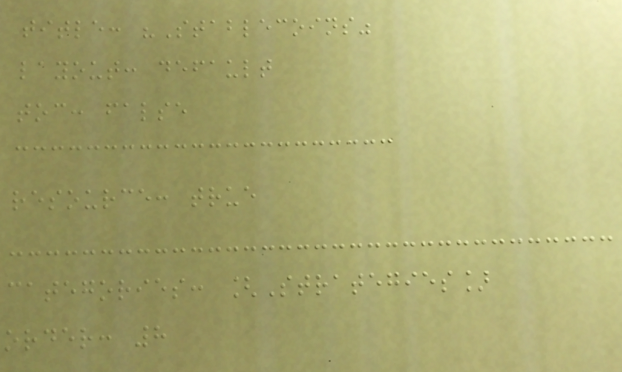title: "Stablecoins"
layout: default
toc: false
resource: true
categories: [Strategies]
order: 8
